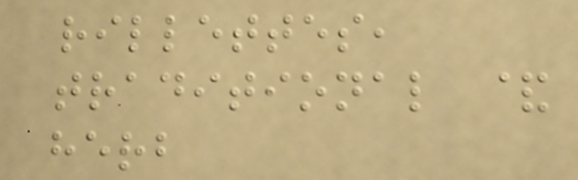rillettes,
traditional &
herb
